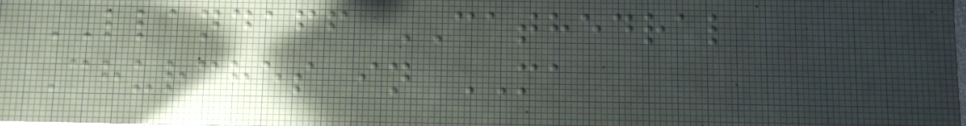LLANDAFF CATHEDRAL
Churches in MA
